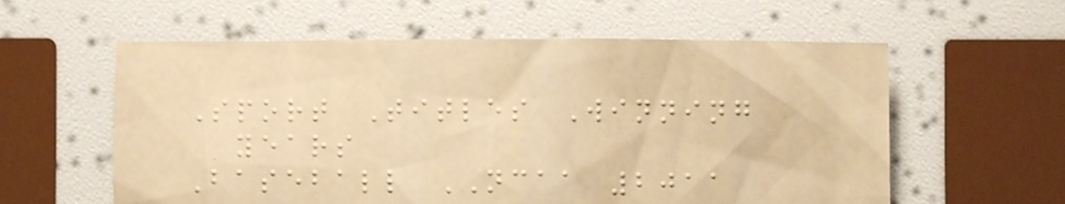Sport Titles Winning
years
Baseball NCAA 2011
